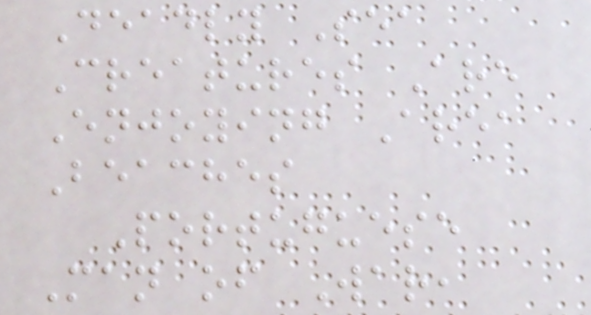Deadly Sea
Creatures Are
Enjoying Area
Beaches
Portuguese
Man of War,
